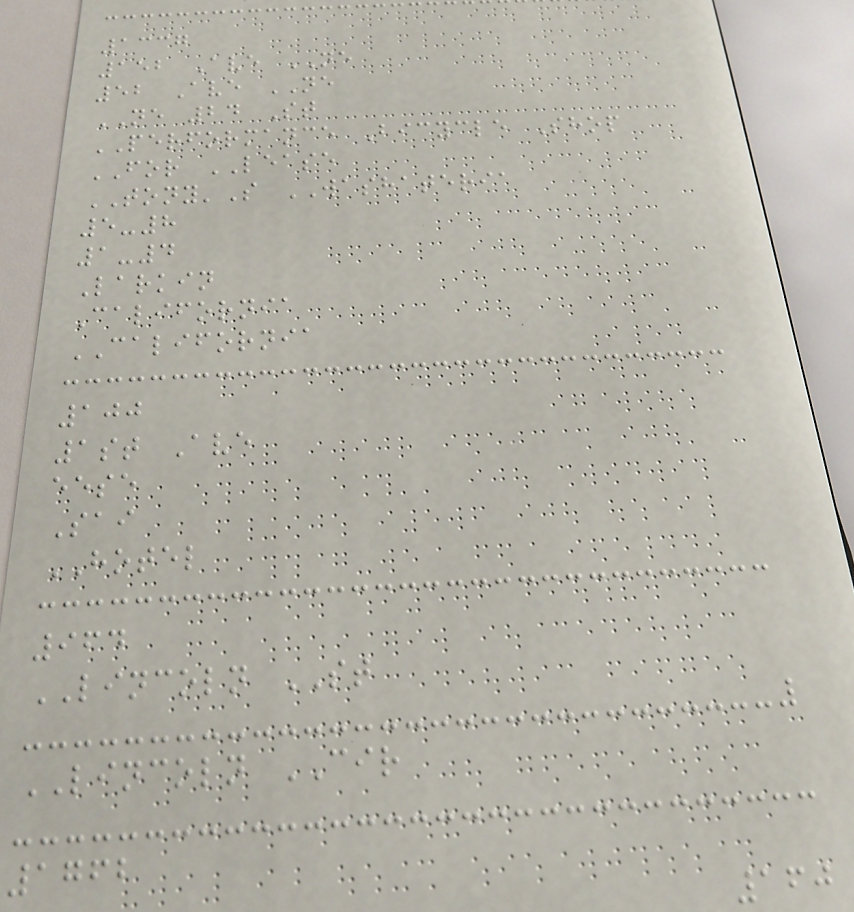1337
152 Ave NE
52 Ave NE
NE 24 St
PERFORMANCE Bicycle Shop
FOR LEASE
TONY'S WASHATERIA
5-8
1-4
Larkin
California
CALIFORNIA
100
1st Ave
eese
Sai
HOTEL
964
LINCOLN ST
LINCOLN CIR
1762
160
